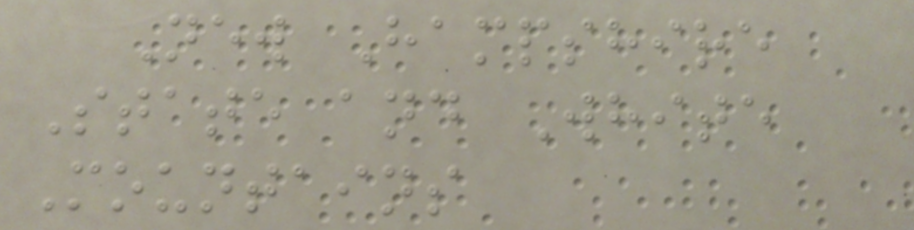New Hampshire
State and White
Mountains
